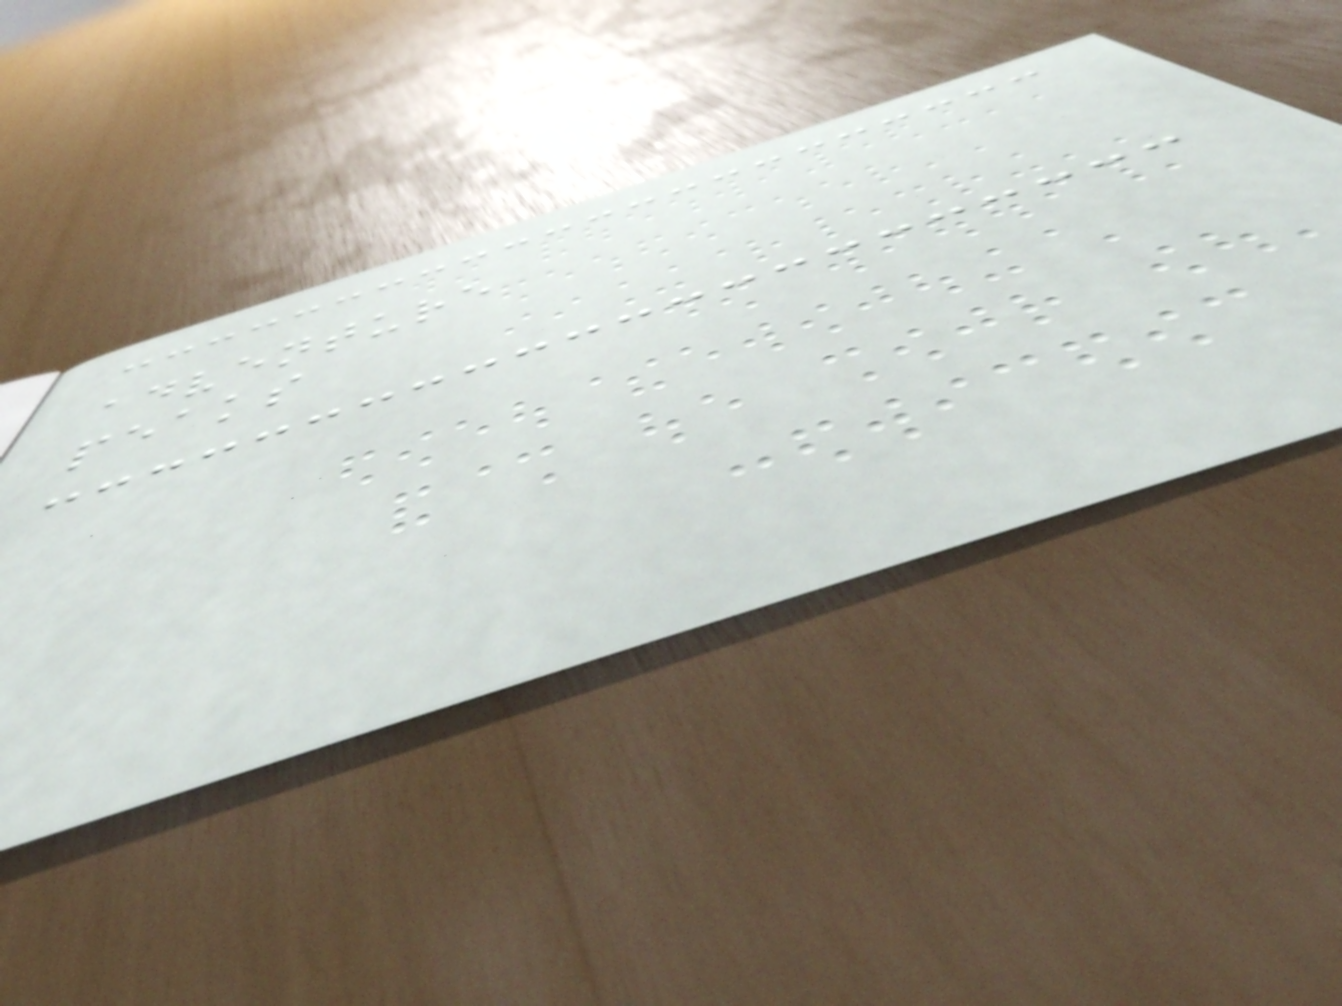adventure
peaks
